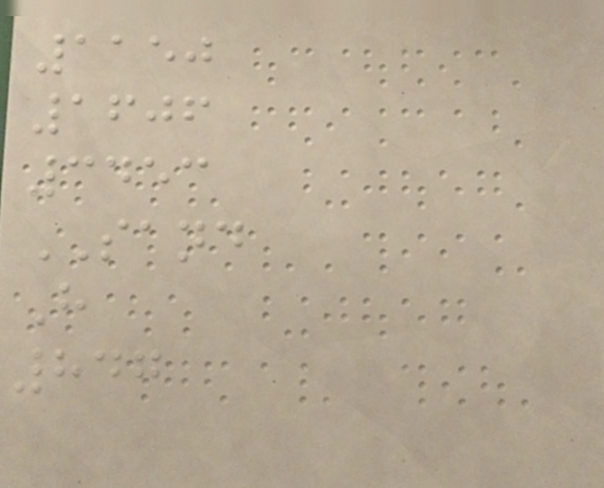1150
1606
3453
SAND
H
847
